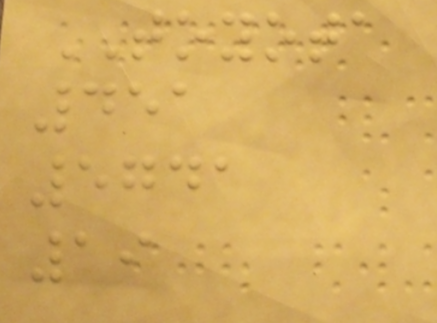TOYOTA
451
5741
19
